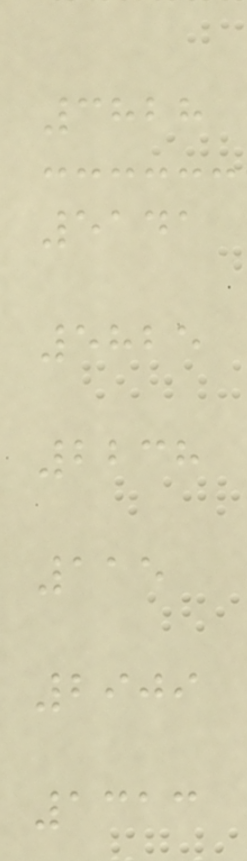3828
5141
5825
2238
115
2909
1313
